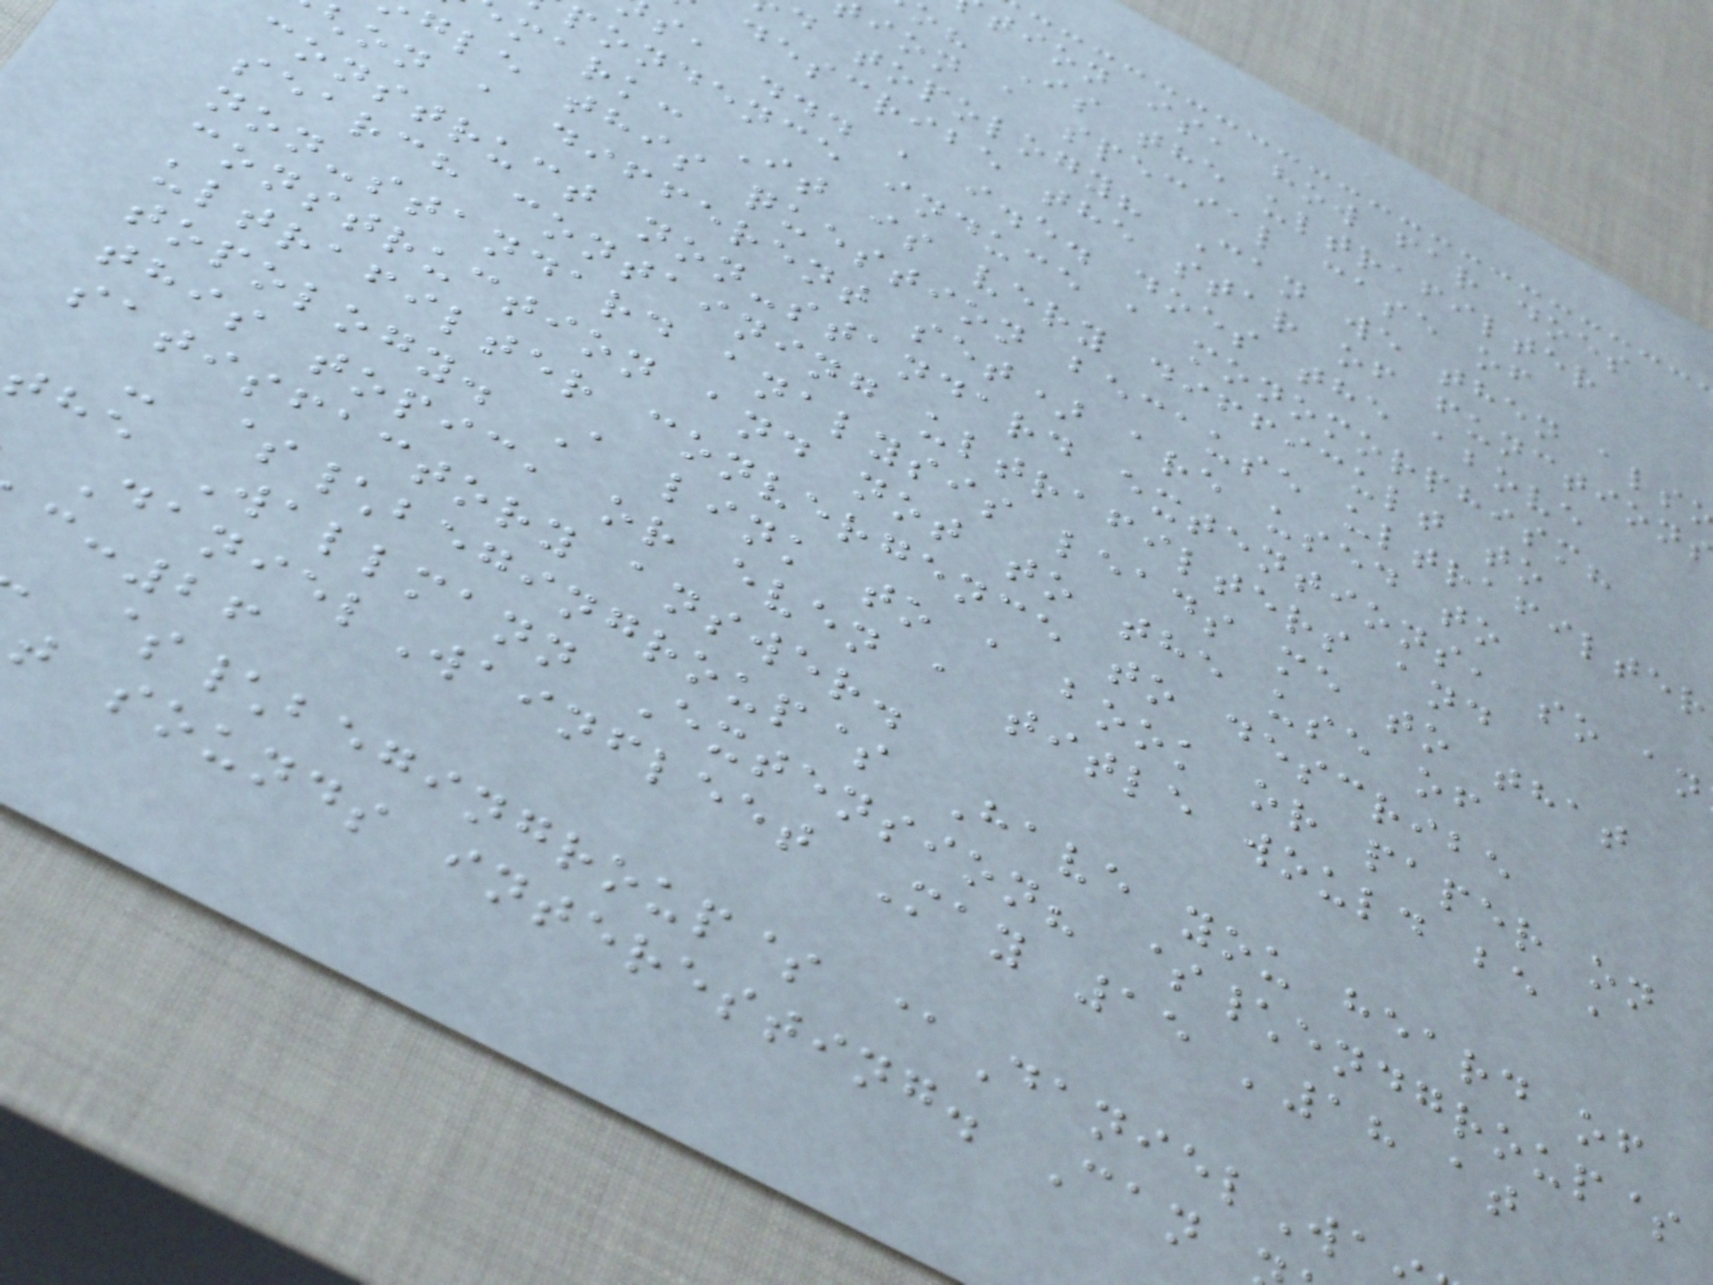tion is, how far does
o? Is the ultrafilter
ion a special case of
d topology? Can we then als
describe the star of functions
s, ... , i.e. does the above
pondence induce a monomorphism?
mark: It is very difficult to
gle this question because ultrafilter
on a different set) are used to
construct non-standard extentions, so an
search containing ultrafilters and
non-standard analysis leads me to that
construction and not to the use of
ultrafilter convergence to describe
topology. A link to a book or paper on
this topic, or even a title would be a
satisfactory answer.
- $\begingroup$ Have you heard of
the Wallmann Extension? $\endgroup$
DanielWainfleet May 15 '18 at
:26
$\begingroup$ @DanielWa
t sounds interesting. Can
